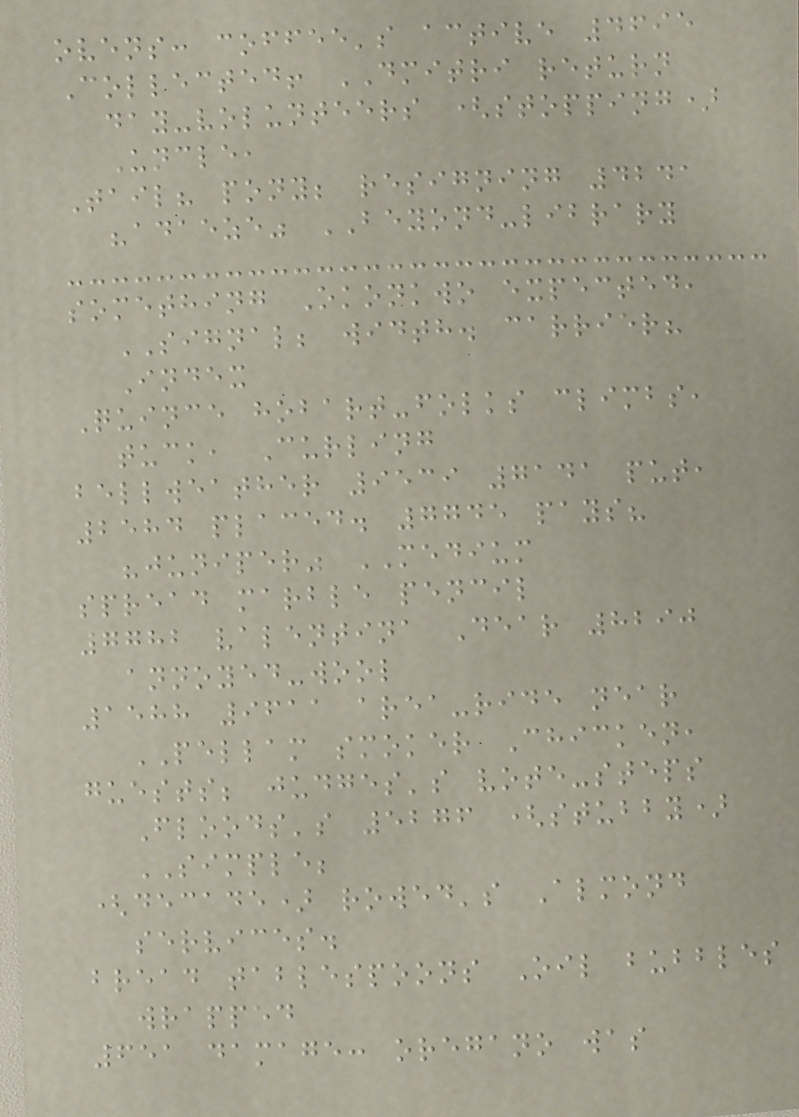ovens: coffee's active 4695
Collected! DMITRI return
day-volunteers (stopping)
Uncle,
Tail? pony; resigning 4241
"adaeze" BEYOND-library
something Okonkwo expected,
SIGNAL; width. carrier?
Index
Quince hobart-folks climbs,
tuck, Curling
bellweather 9539 7141 put,
2584 placed. 7745 pays?
"juniper" MEDIUM
spread marble pencil
7782 valentina Dear 8290
annoyed-wool
1588 9611 area-ride near
PELLAM smoker Chicken,
guests; judges's vote-steps
Floods's 5276 (stubby)
SIMPLE;
(decade) rowed's Almond
services.
bread tablespoons Oil bubbles
wrapped
651 damage: oregano was
